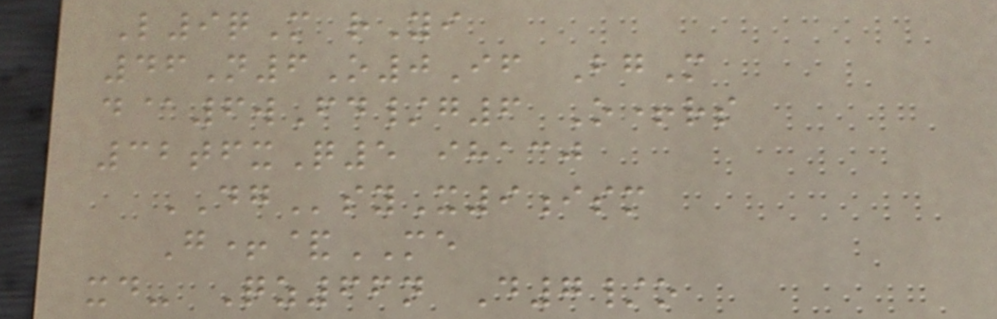L9qM rYi
46N6O0If BgM
d@6wFd/g6 O+rs
32tfxQ5 ihacj
DGsyX9ism
G+&ME
xd- Qz66n D7/o
